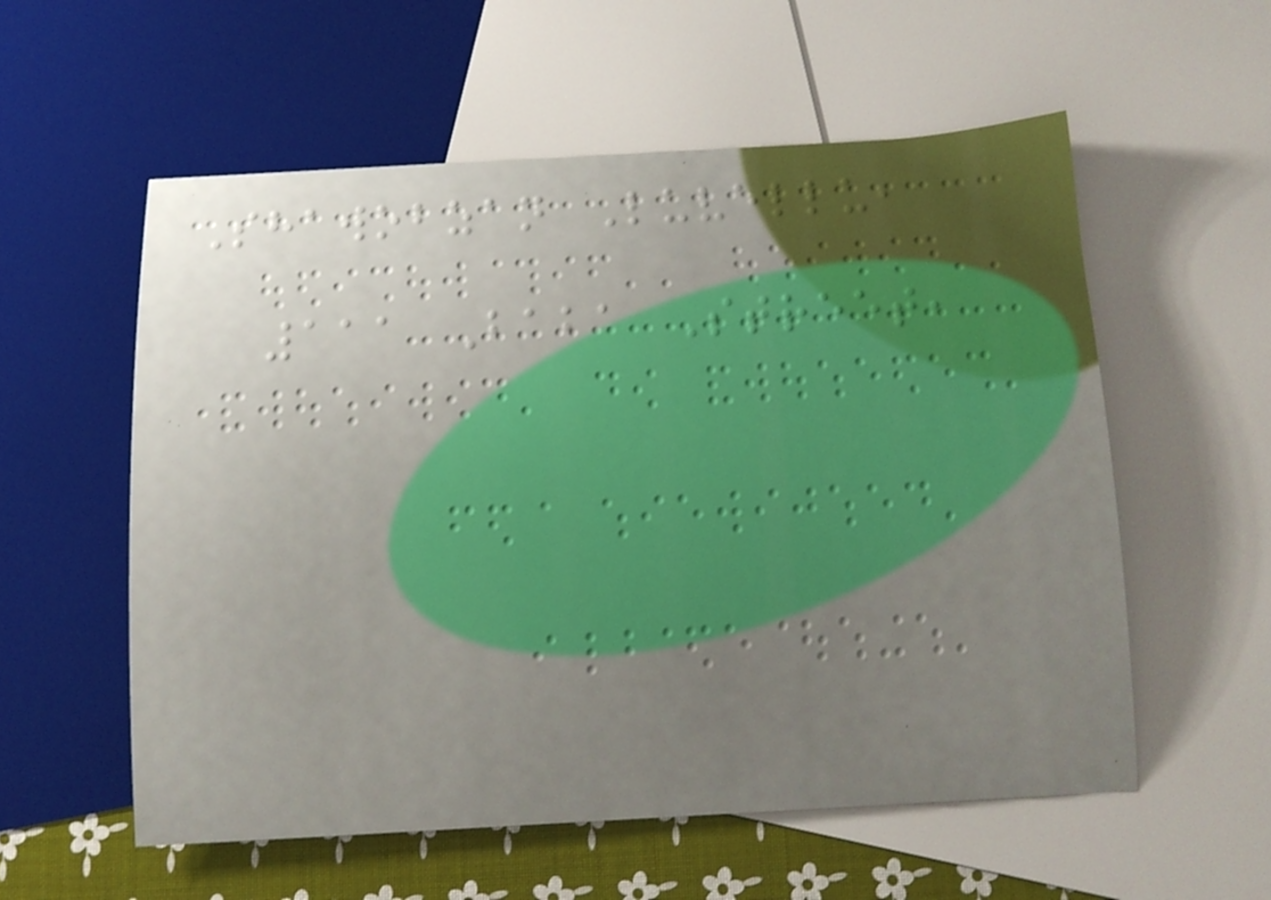Shawobzan Luvellu,
111 Baba Street,
